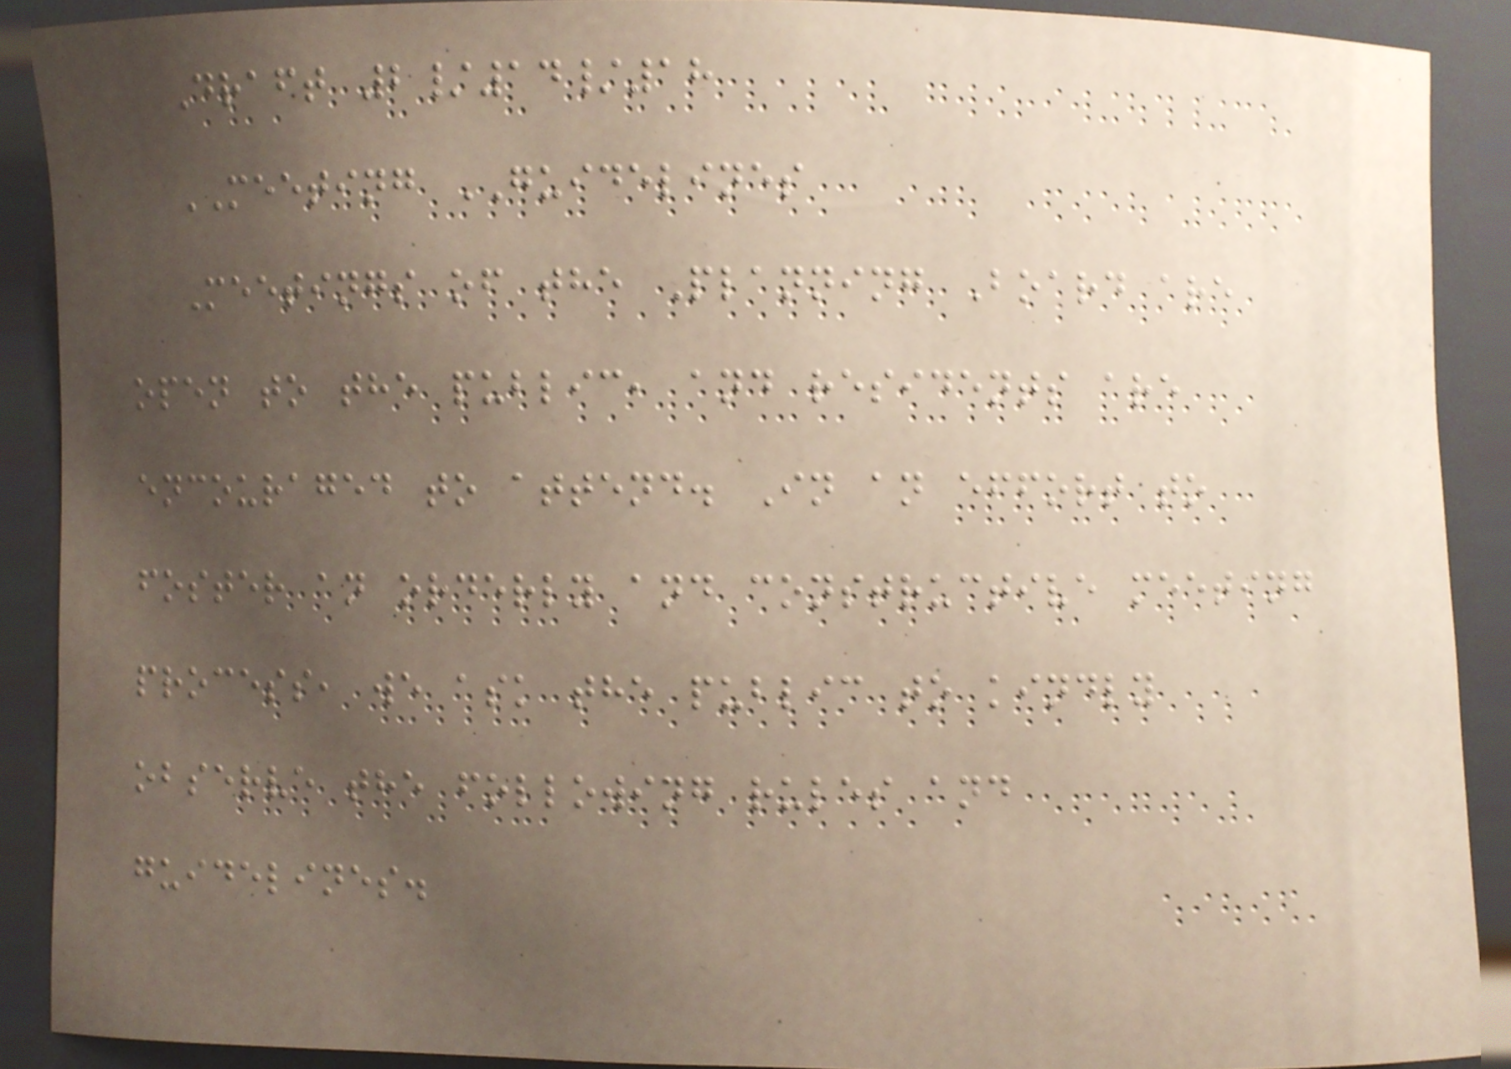Draft 2/14/18
MEETING GUIDELINES
Meetings of the Planning Board are
open to the public, and residents are
encouraged to attend. In an effort to
foster an orderly and constructive meeting
process, we ask the public to kindly
observe the following rules and
guidelines.
